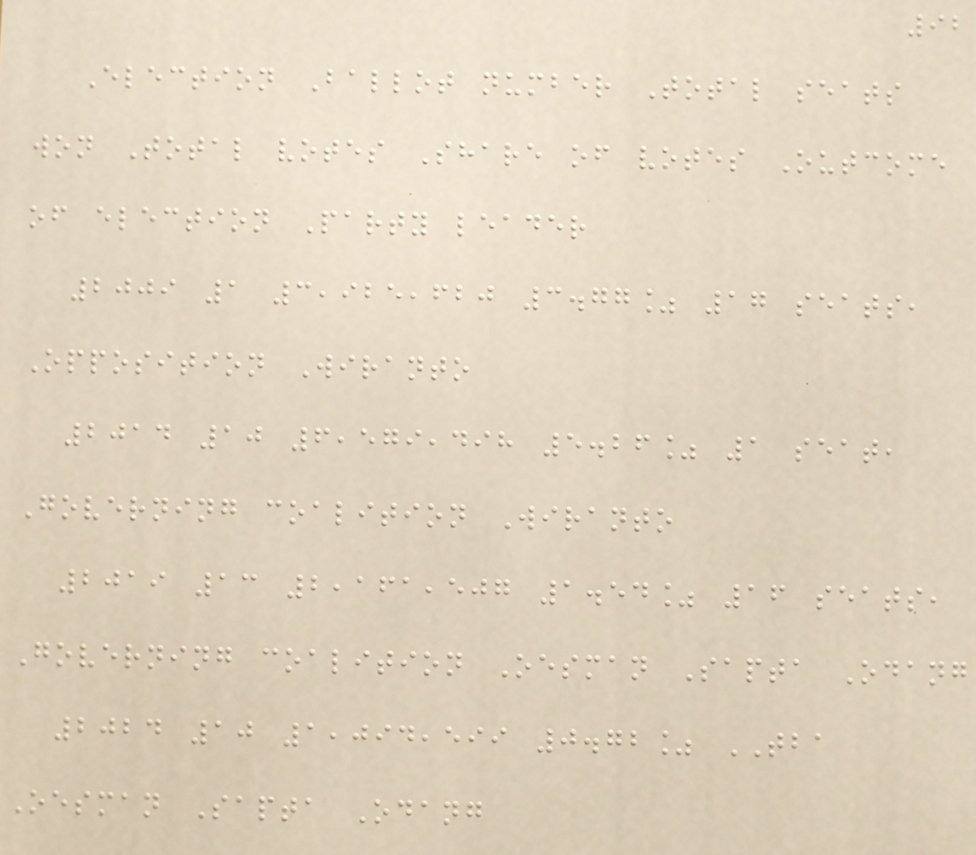92
Election Ballot number Total seats
won Total votes Share of votes Outcome
of election Party leader
2009 1 3,925,620 3.77% 17 seats,
Opposition Wiranto
2014 10 6,579,498 5.26% 1 seat,
Governing coalition Wiranto
2019 13 2,161,507 1.54% 16 seats,
Governing coalition Oesman Sapta Odang
2024 10 1,094,599 0.72% TBA
Oesman Sapta Odang
